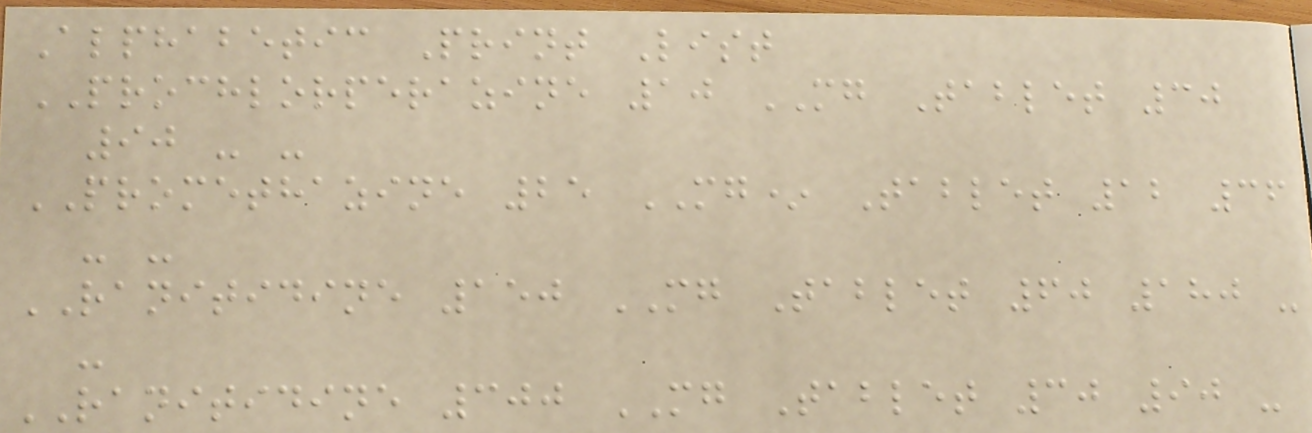Alphabetic Print List
PROCHLORPERAZINE 10 MG Tablet 30
90 - -
PROMETHAZINE 25 MG* Tablet 12 36
- -
RANITIDINE 150 MG Tablet 60 180 -
-
RANITIDINE 300 MG Tablet 30 90 -
